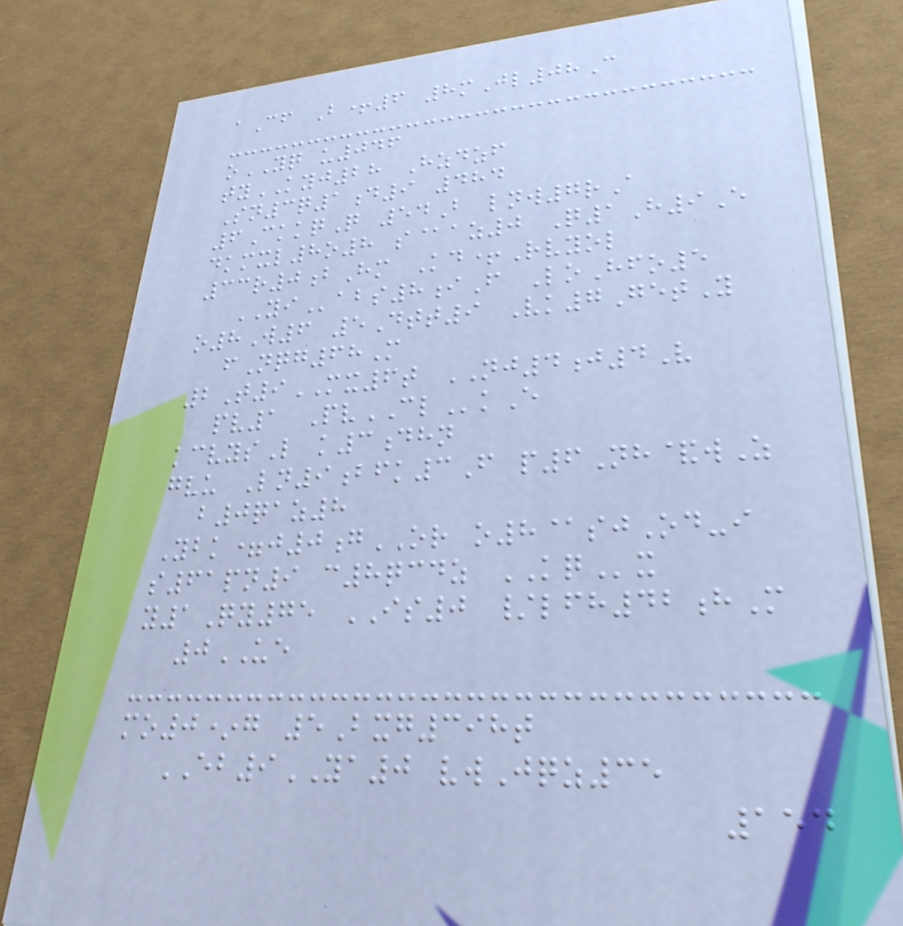aCf B+6 8mJl08C
oYQ u046
tyKYJ28 Hzdzf
Sn3q1d9 484
6CkkqQ 54B lnw7rA
dkmxl8o8 s@az0 Q1H9E
33r0bHm Kd+Rvyol
YIabs8iF LoHfo5
o8W6 5Dtt9 Vk7GetY
fNqg68M
2T9MX6t NJ4j4V
pv1 PvCLkE
kcvysL k3dhn
gvu Ln9bfk3F p6Nh&wZ
b0qaz8
Ybk=j0gOR o8@sjOd-i
s61pn9 c8qcdz KQx
y1Qy75 IS0 /lfh42hM
0UE
mo0*g 5Bxg398t
EB9YA0 vwJqz35
154
